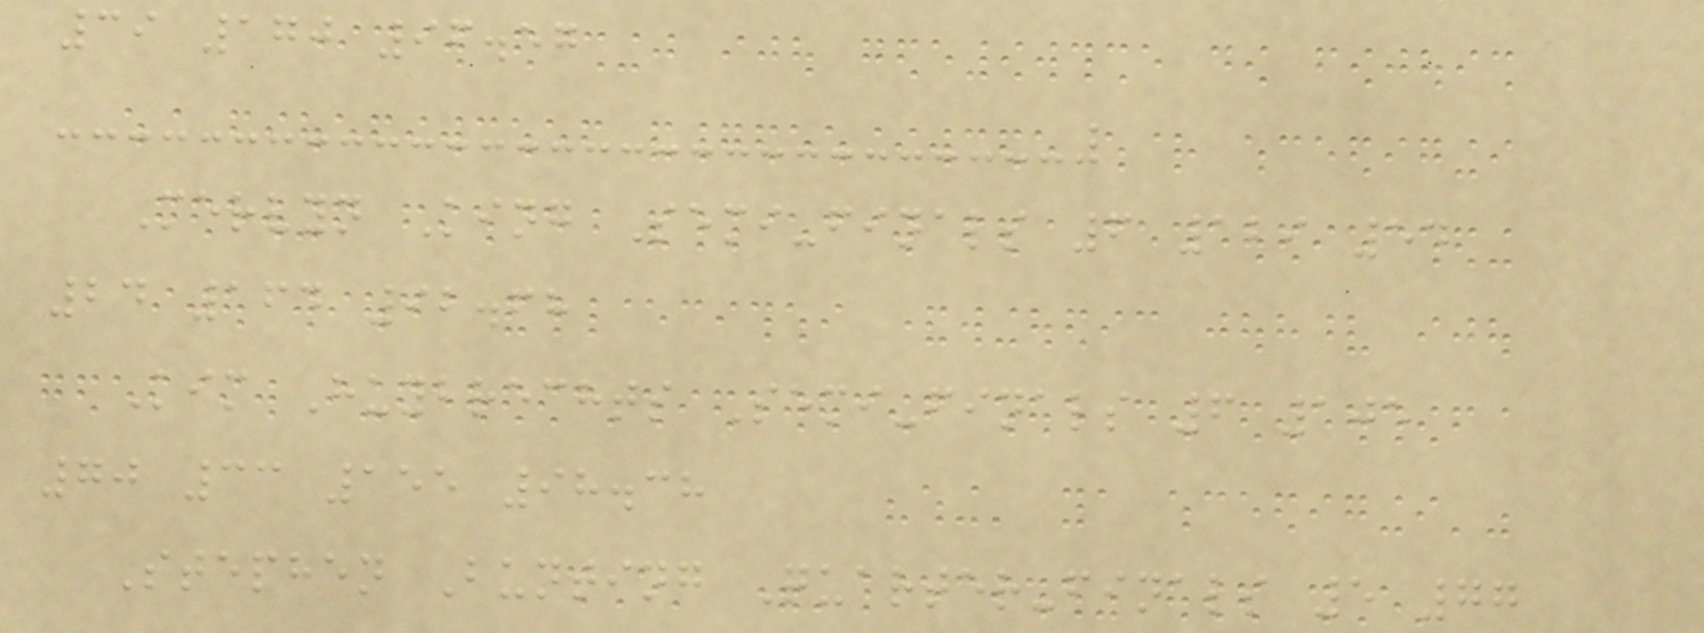39 170 96.57
Mervyn King Semi-finals 6 129 54
24 164 92.68
Kim Huybrechts Semi-finals 6 105
70 33 155 98.38
Stephen Bunting Quarter-finals 5 77
